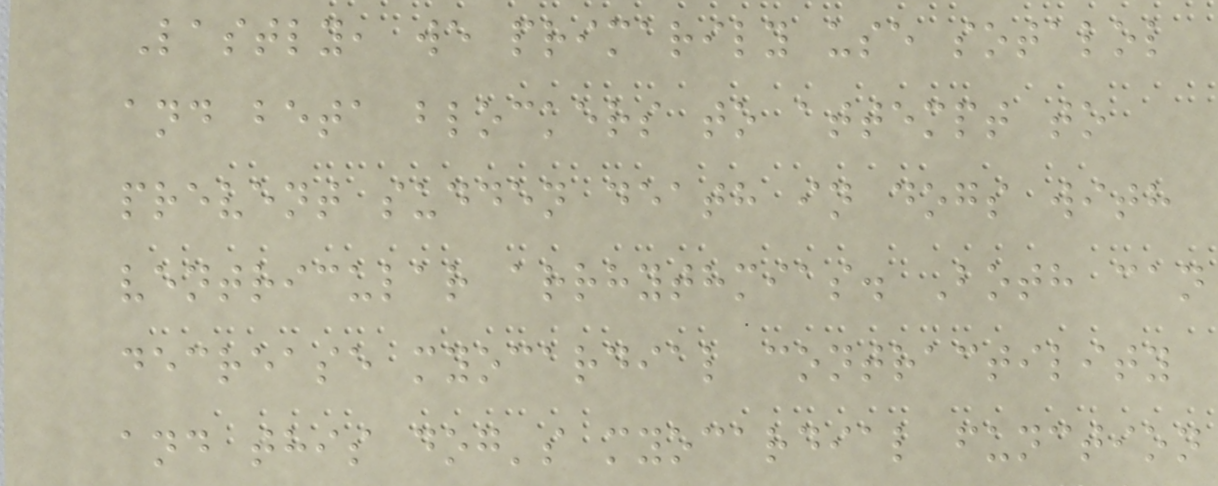Lastly, we primarily use sotalol
and beta blockers to attempt to
prevent sudden death in dogs with
ventricular arrhythmias. Both can
decrease myocardial contractility
and this dog's myocardial function
